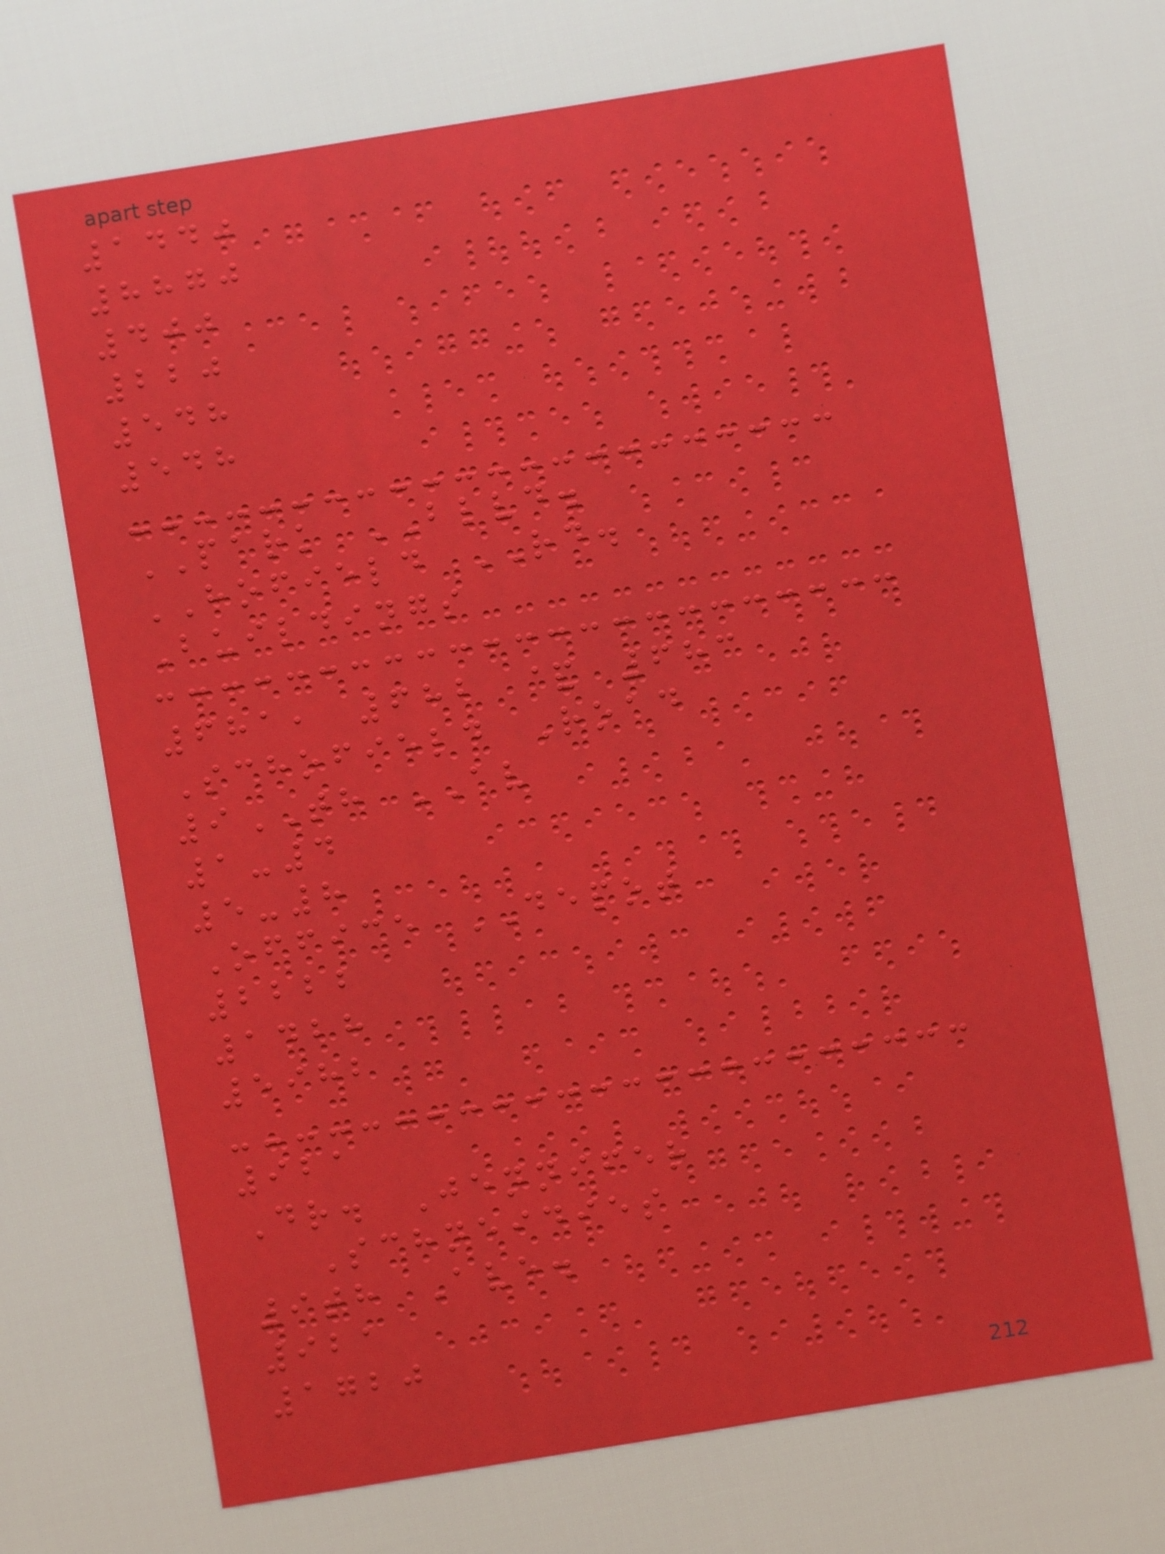1440
8870
400
220
548
548
PARK BLVD.
HOFIELD RD.
Buildings
681, 682 & 683
Schofield Road
9TH AV
1-4
5-8
Office DEPOT
2222
1428
5982
921
Dr. Jennifer
Schneidies
9th Ave.
921
1720
